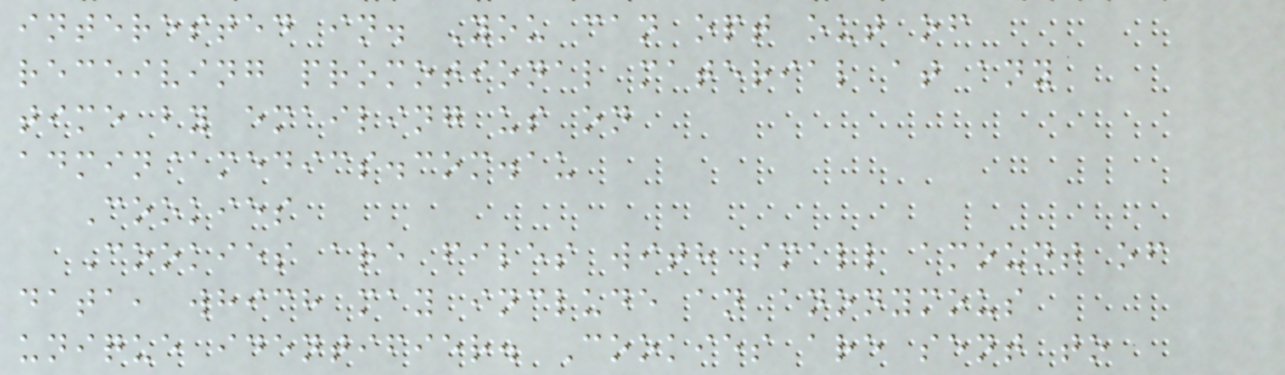interested in. You can opt out of
receiving promotional material at any
time by emailing us on
admin@medics.com.au
Cookies
Cookies are files with small amount of
data, which may include an anonymous
unique identifier. Cookies are sent to
